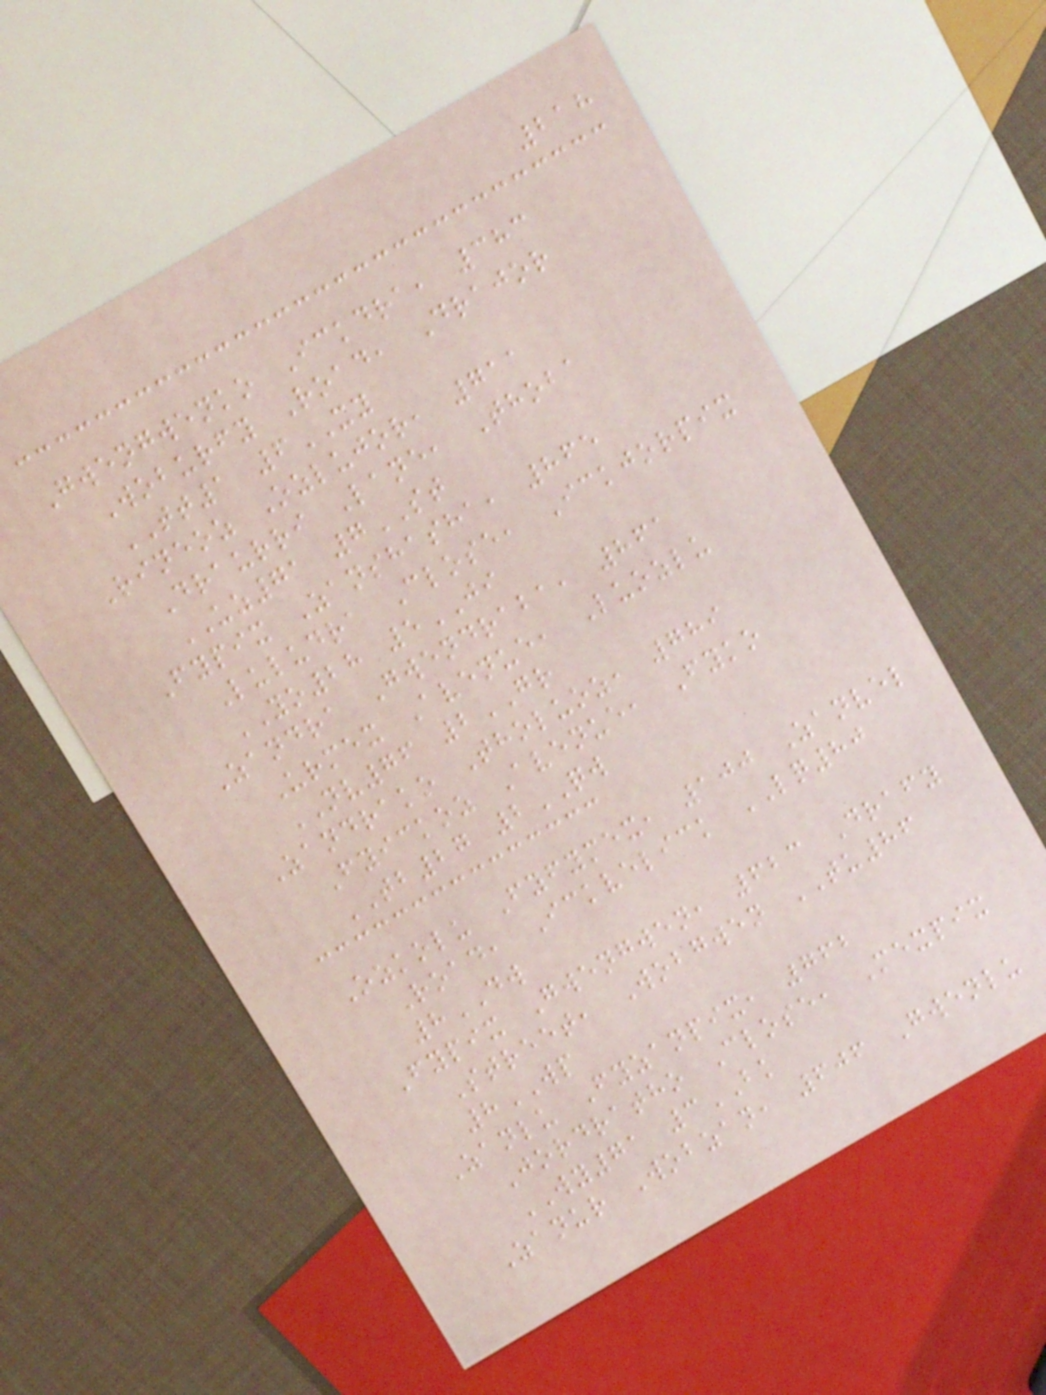218
Gwengwenko Ickdra, 383
Woburfy Road, Drajor
TT1 6XY
Rineoz Ozlujor, 711
Draurri Lane, Thoba
UZ71 7ST
Fypix Zanshasha, 865
Luludra Close, Ickjorpix
YO28 5JI
Zandra Gwendraba, 861
Urmex Avenue, Luozlu
NV76 2GR
Zandrako Tholuoz, 789
Fyickoz Avenue, Fyko
TB27 2QW
Ozkolu Fyfymex, 100 Zanvel
Road, Ickvelick LQ80
8DW
Fypix Gwengwen, 623 Drafy
Street, Wobgwen TU86
8WP
Zanlu Fyzanpix, 762
Jordratho Close, Mexpix
WY71 3BK
Zanur Wobzan, 606 Gwenlu
